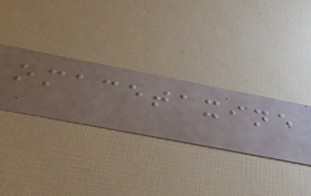omacetaxine
